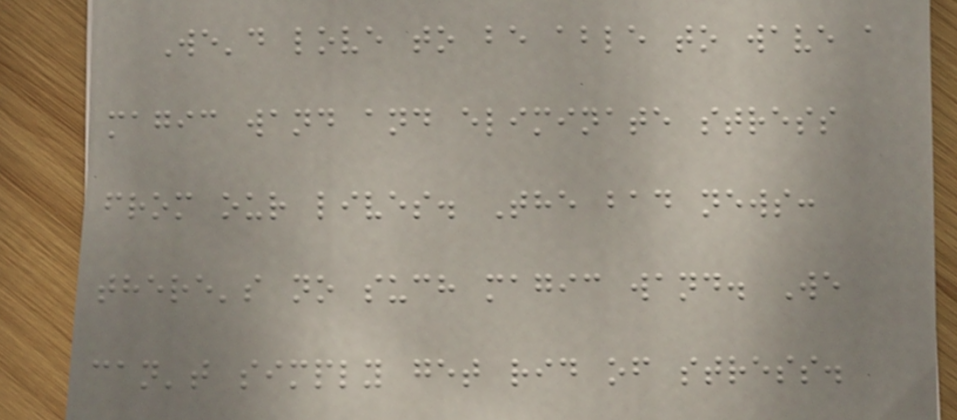We'd love to be able to wave a
magic wand and eliminate stress
from our lives. The bad news:
there's no such magic wand. We
can't simply get rid of stress.
